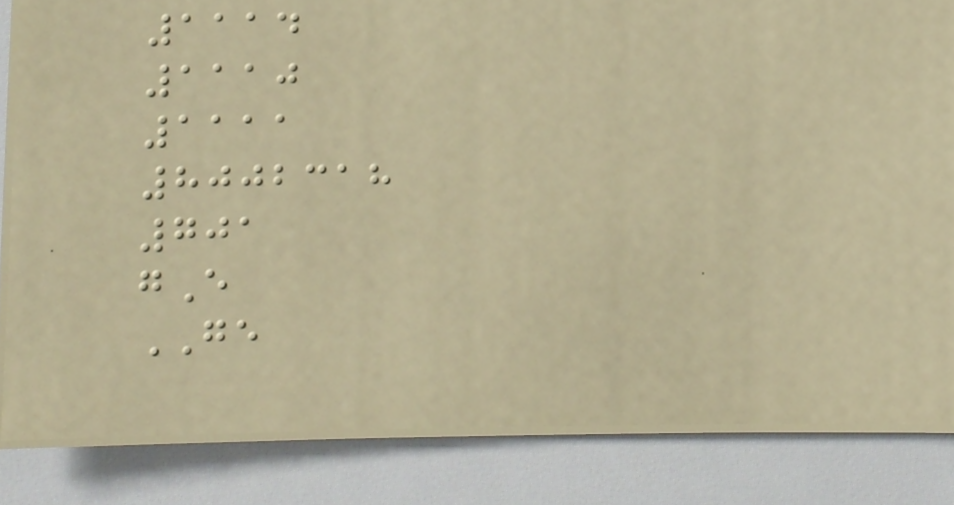1114
1110
1111
8002318
701
gE
GE
